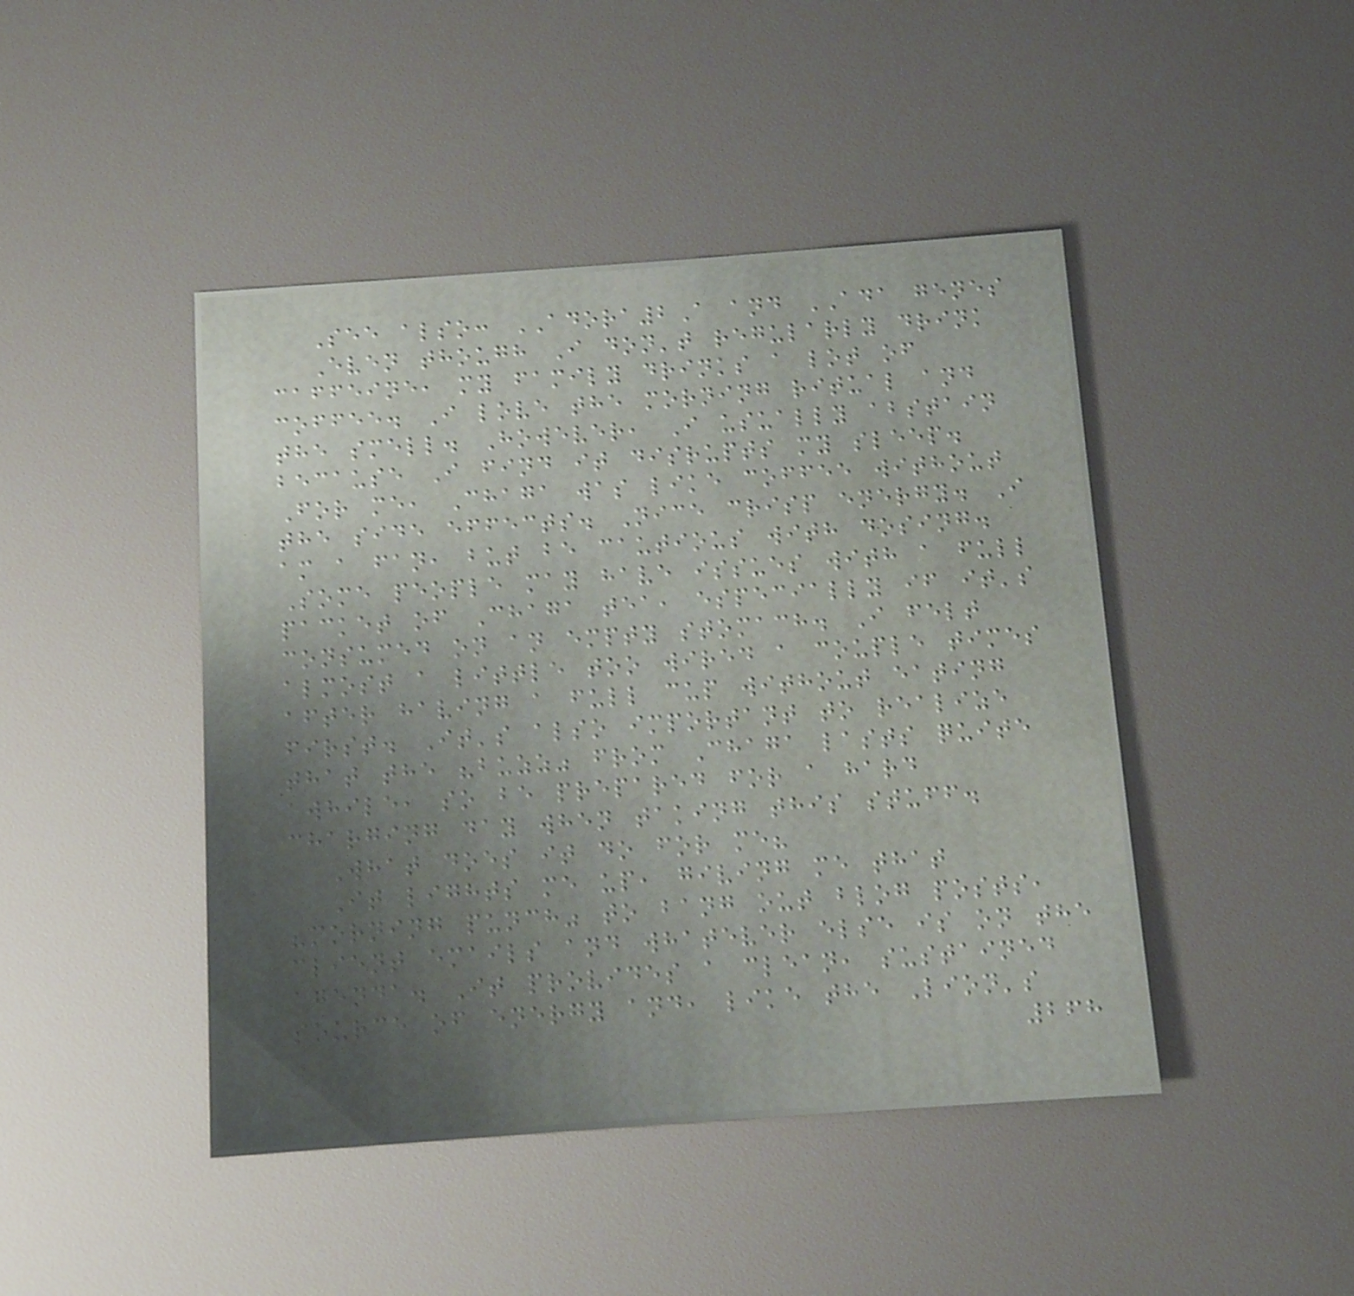See also: ADORA2A and ADA genes
Even though I don't regularly drink
caffeine, my family drinks a lot of
coffee. I love the morning ritual and
the smell. However, I usually abstain
because I find it disrupts my sleep.
For me, Chaga was like coffee without
the side effects. Nice crisp energy. I
am a fan, but be cautious with dosing.
Some people may have issues with a full
packet of Chaga tea, especially if it's
consumed on an empty stomach. I felt
almost a little too wired a couple times
after having a full cup without eating
first. It's also important to realize
that the "buzz" from Chaga lasts quite
awhile, so be prepared for a hard
charging day when taking this stuff.
What does it do for me?
It lights me up, giving me that
"morning punch" to bang out blog posts,
client emails and whatever else is on the
agenda. It provides a clean, sustained
source of energy and, like the Lion's
268
